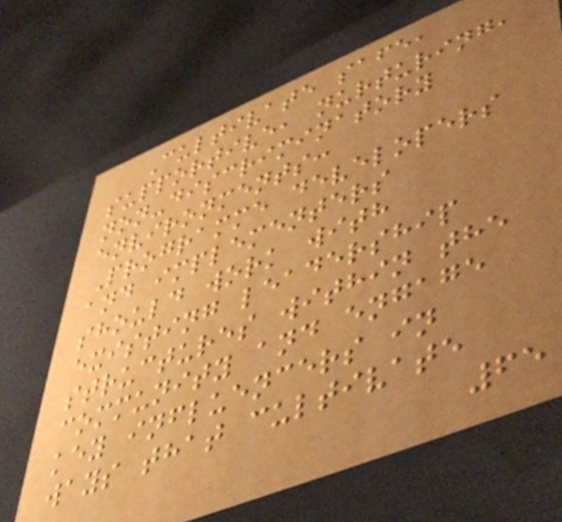Cultivate safe,
supportive, nurturing,
non-discriminatory
environments:
Programme developers
and implementers
should work with
existing leadership
structures within the
community and engage
key influencers in
ways that cultivate
65
